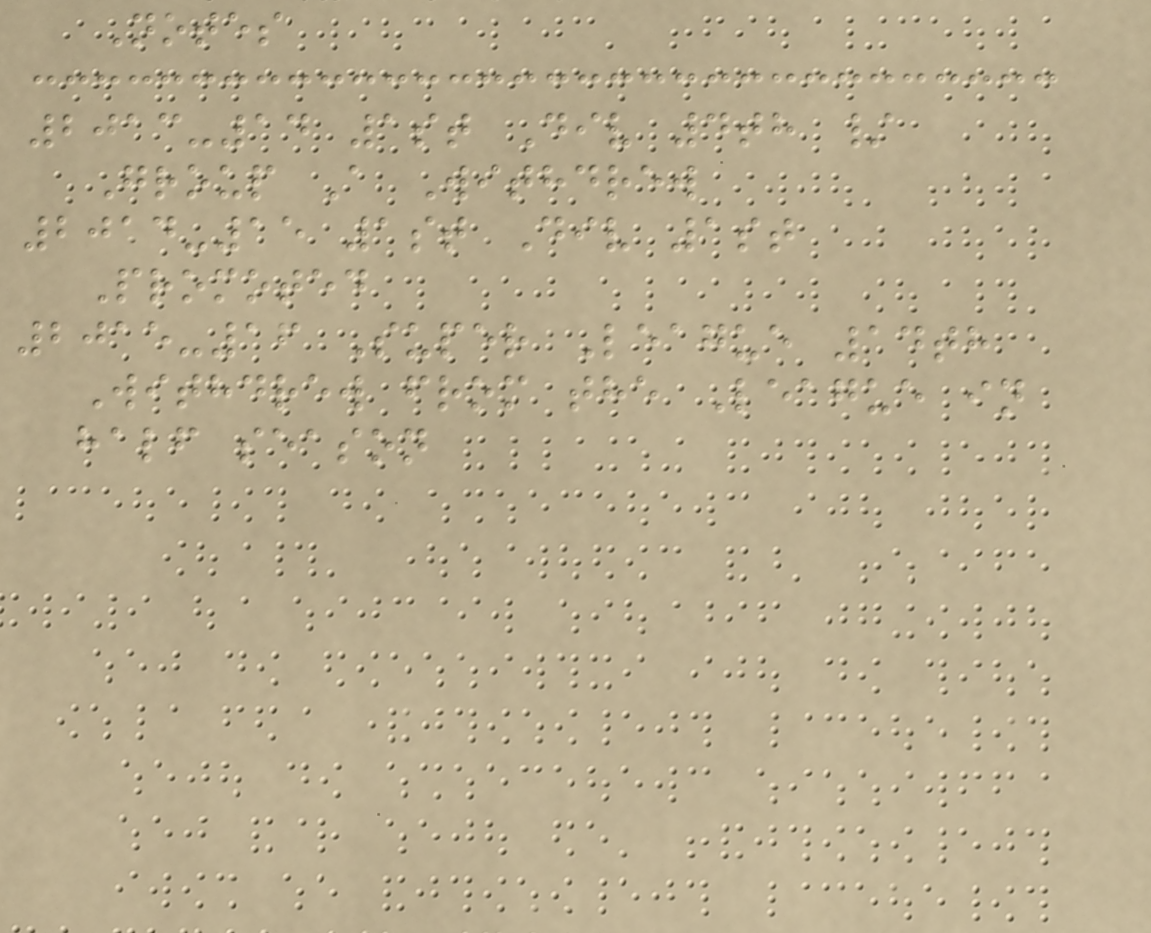Notes
2013-14 1st Div 4th /
Group A Withdrew
2014-15 1st Div 1st
Promoted
2015-16 Super League 14th
Withdrew from the League in
half season
